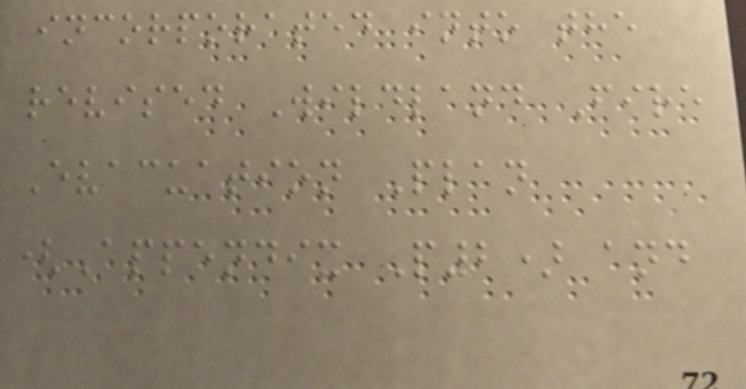incorporated into the
revised Wildland Fire
Evacuation Plan
(Appendix P2) and
